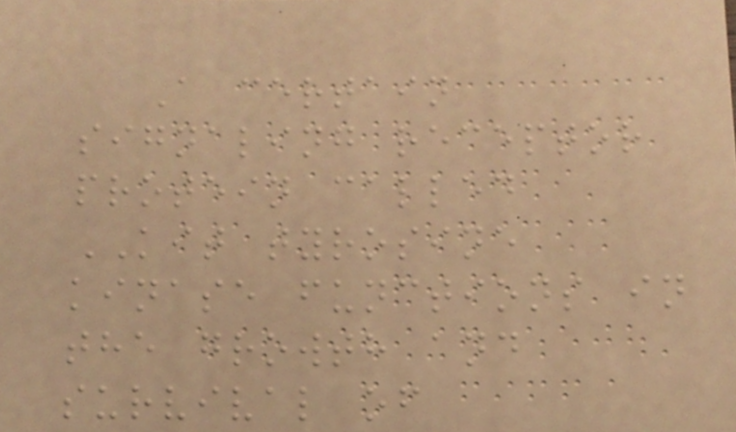A certain
signaling receptor
protein called
KIT tyrosine
kinase functions in
the growth and
survival of
